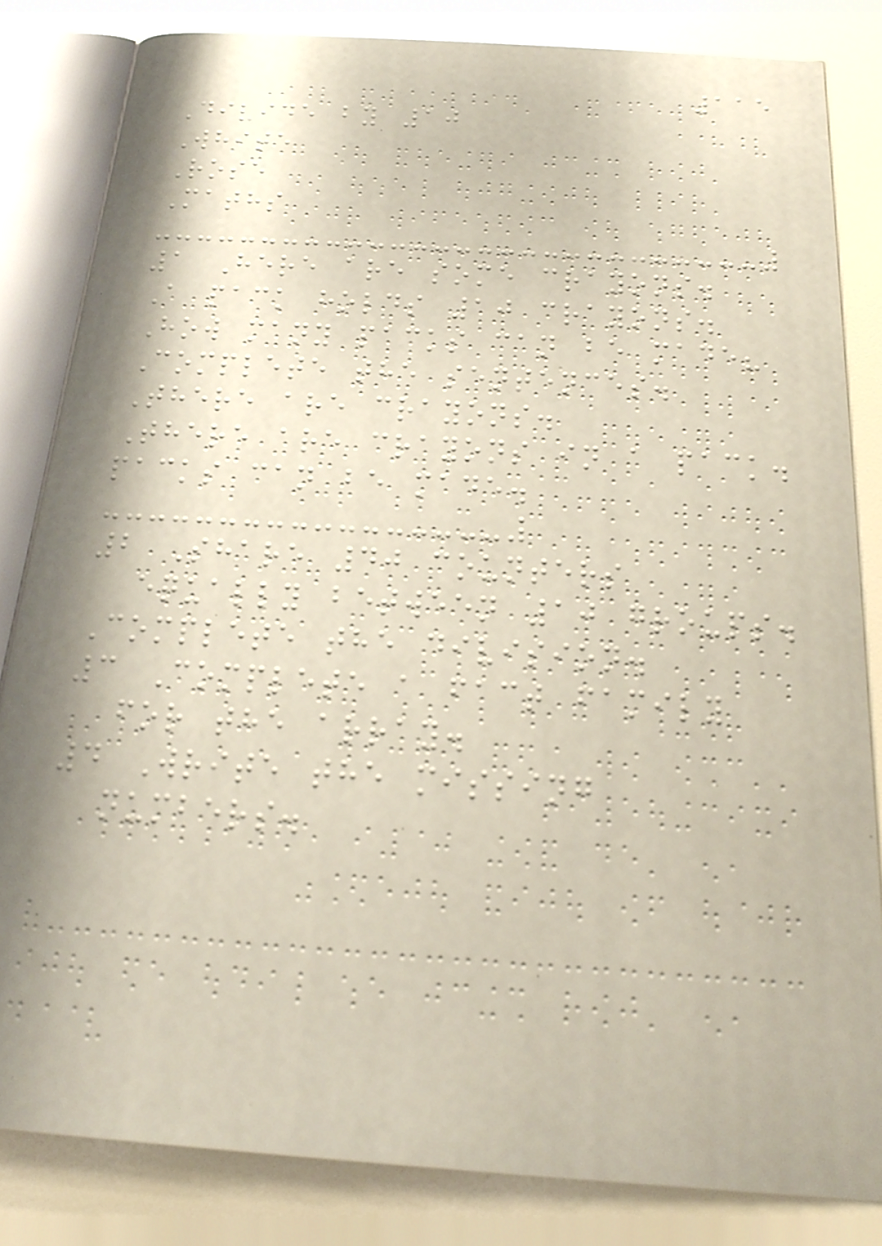115
Divide by 10
White
Rose
Maths
1 Here are some crayons.
A pack holds 10 crayons.
How many packs can be made?
Complete the sentences.
There are crayons.
There are crayons in a pack.
packs can be made.
2 Share 40 counters
equally between 10 groups.
Complete the division.
3 Complete a fact family
for the array.
4 Write the missing
numbers.
